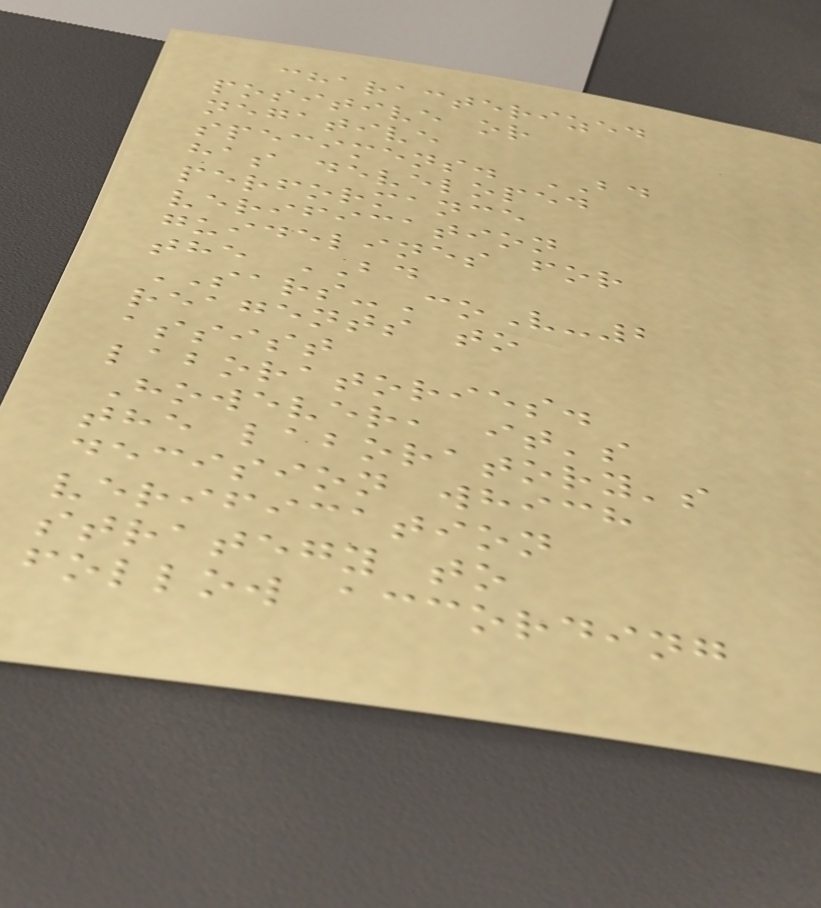characterized
positive or
negative
specimens. BD
has developed
performance
verification
guidelines for
the BD
SARS-CoV-2
reagents to
assist
laboratories.
However, it's
the laboratory's
decision which
verification
strategy to
follow according
